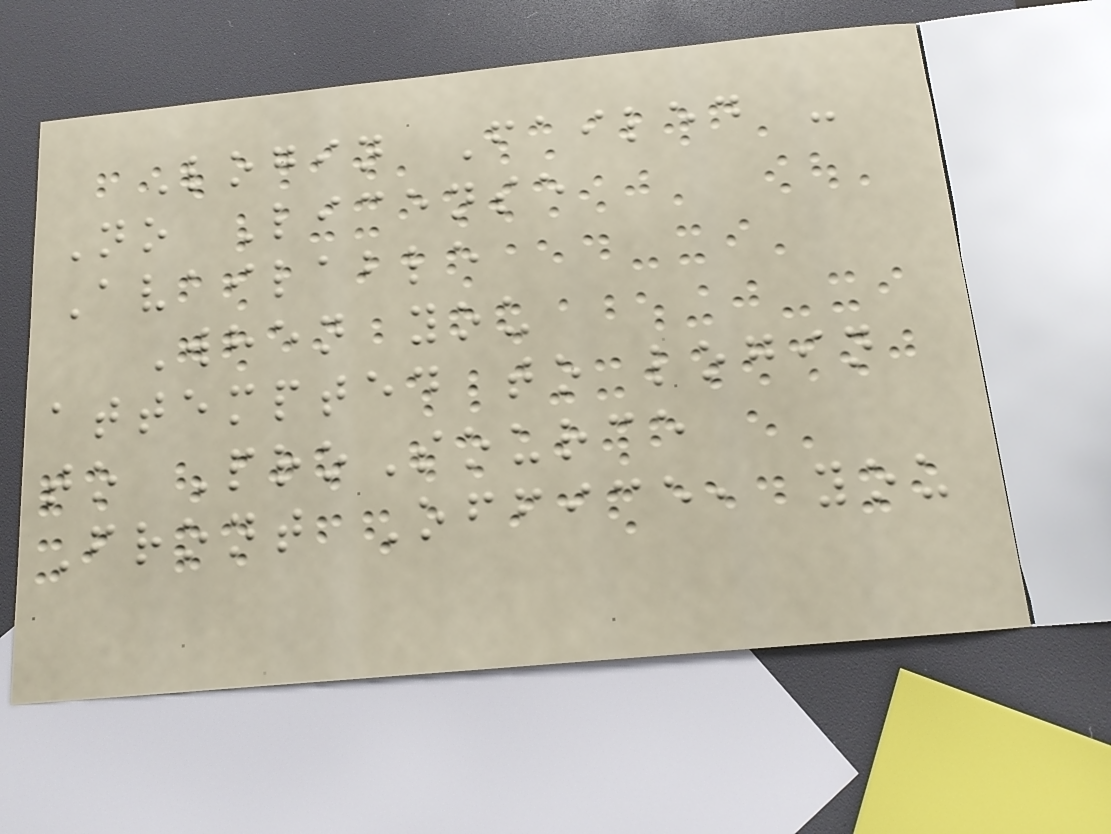Login Failed -
No License
Available
When you
attempted to login
to ProSource
Front Office, you
